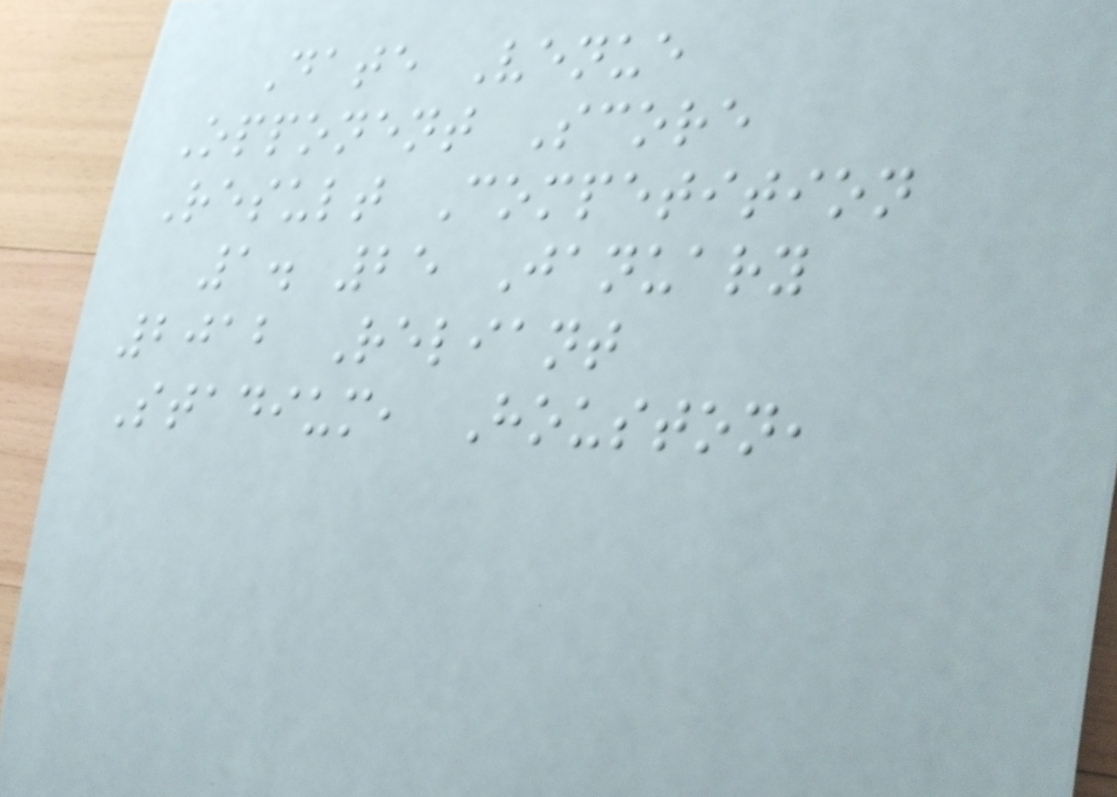Date Venue
Opponent Score
Result Competition
1. 25 January
2012 Reliant
Stadium, Houston,
